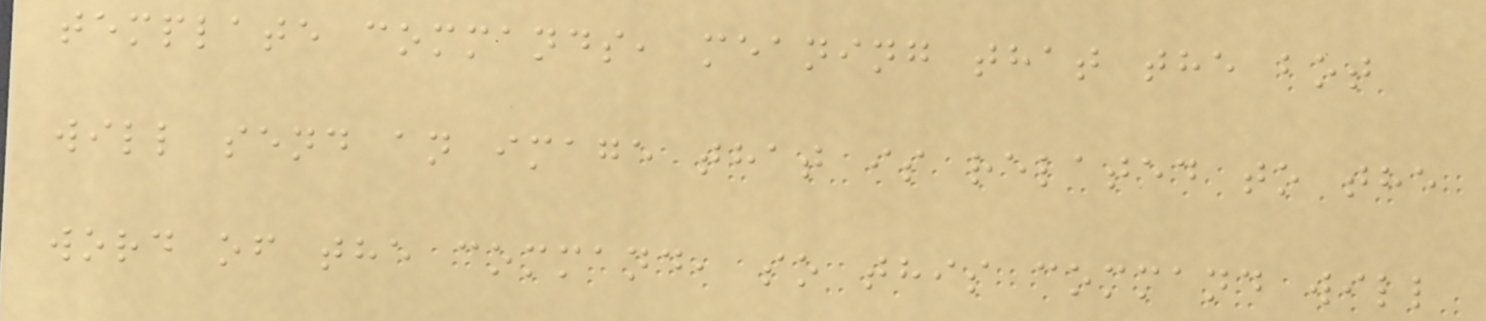template commands, meaning that the bot
will send an image that is related to the
word of the command, so this command will
